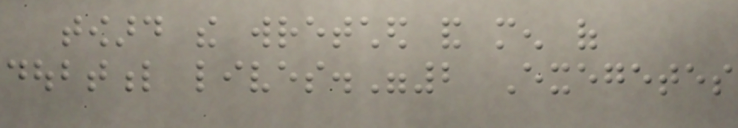toward the wretched and men of
doubtful lives."2 Exegetes
